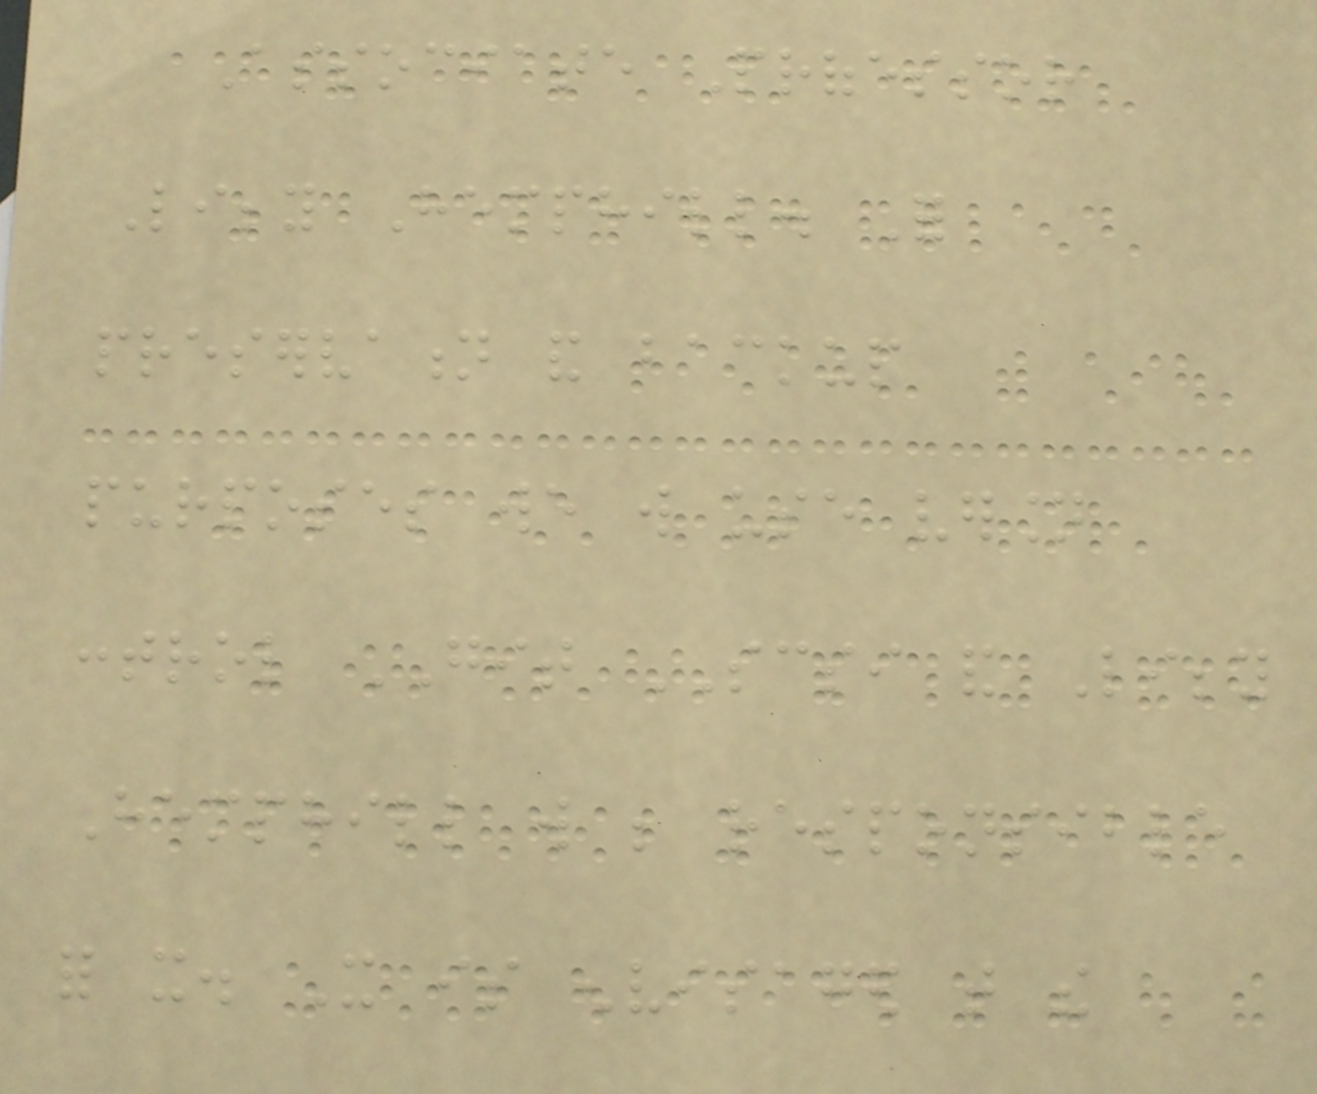Associate Professor
Libby Hemphill. For
preservation and backup
purposes we will use version
control GIT SCSI and Libby
Hemphill will be responsible
for it. It is envisaged that the
